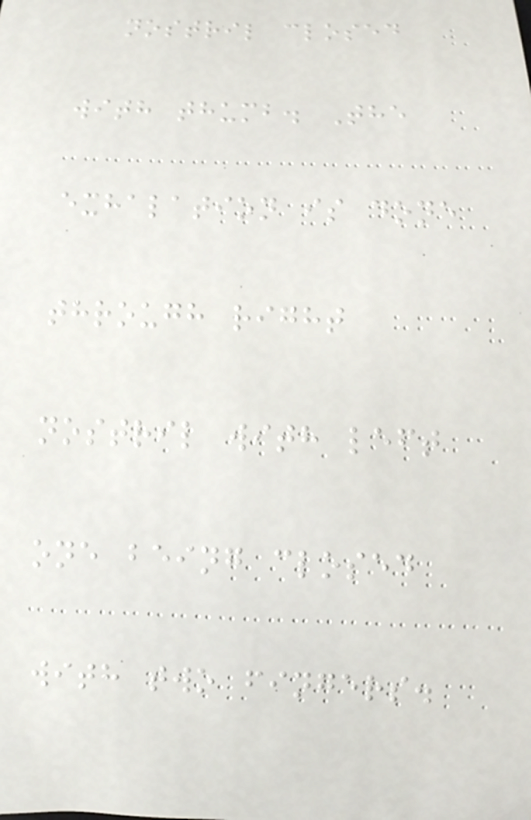nostril closed
with thumb. The
exhalation is done
through right
nostril with left
one being closed
with two fingers.
